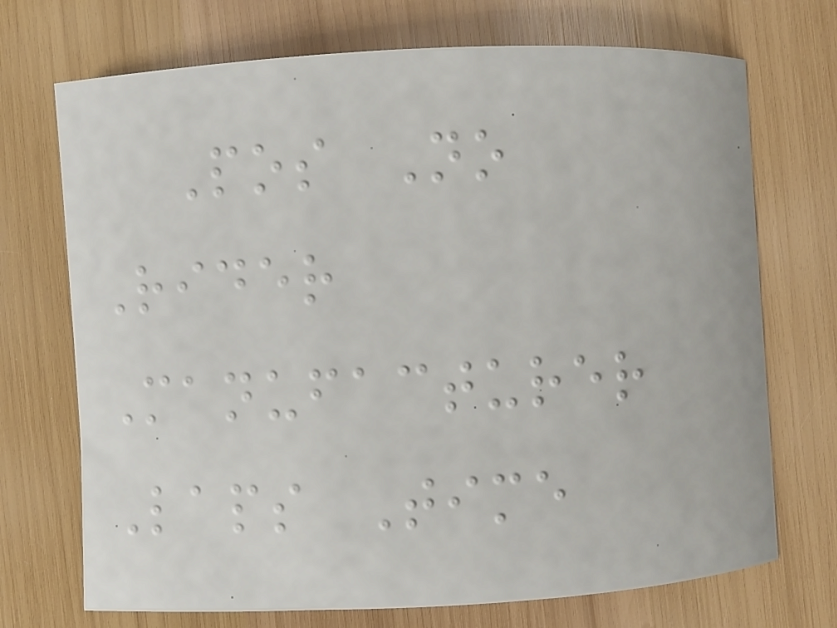Pos No
Rider
Manufacturer
Laps Time
